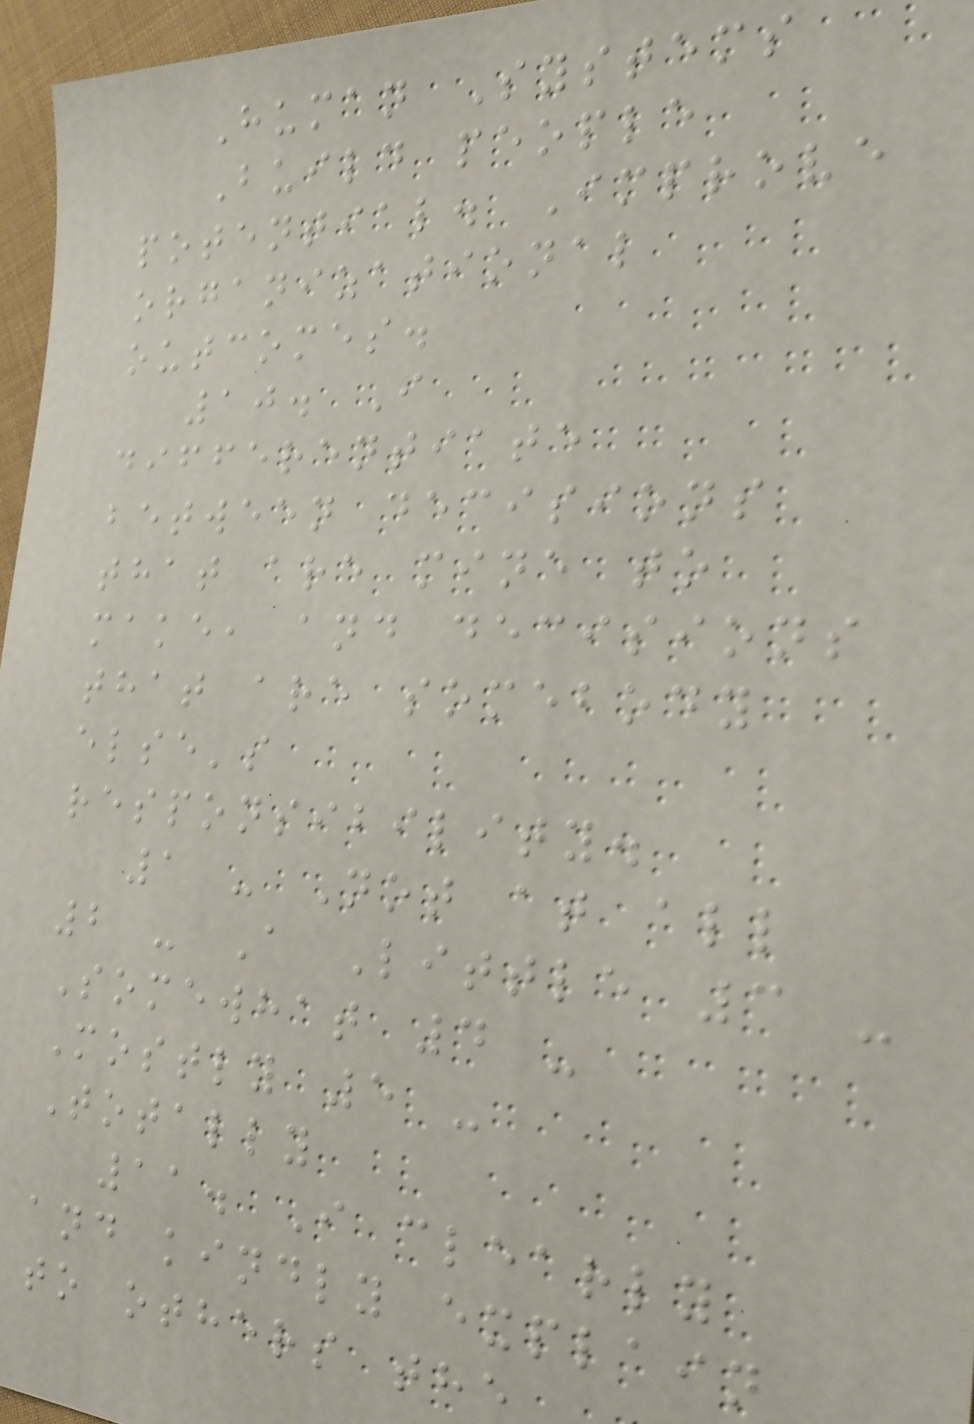Human Systems
Build people
potential. Improve
organizational
outcomes.
10. I
differentiate
between decisions
that are mine to
make, and decisions
that are somebody
else's
responsibility.
1 - Not at all
2 - A Little 3 -
Somewhat 4 -
Mostly 5 -
Totally
11. I clearly
and kindly explain
to others the
